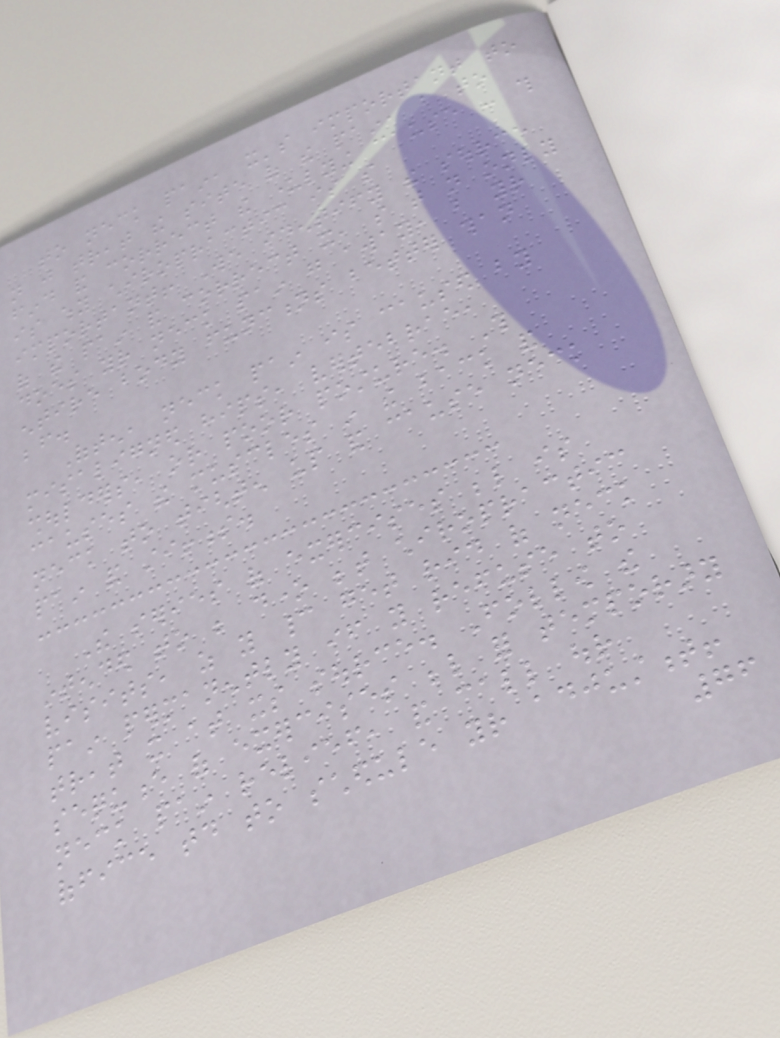to neck pain, it's important to
not just treat the site of the pain, but to
find and correct the underlying cause - this
is why chiropractic is so
important! We identify the source
of the pain and correct it, so that not only
does your neck pain go away, but your
entire body functions better than
before.
Often, neck pain is caused by
misaligned hips, vertebrae,
shoulders, or poor posture. This
causes the muscles in the back and
neck to tighten up and cause neck
pain and stiffness.
The series of exercises below is
intended to be done between chiropractic
visits, as you cannot get rid of neck
pain permanently if you refuse to
treat it at its source. Follow the
sequence of exercises below for temporary
neck pain relief, and call our
office today to schedule your adjustment!
76
